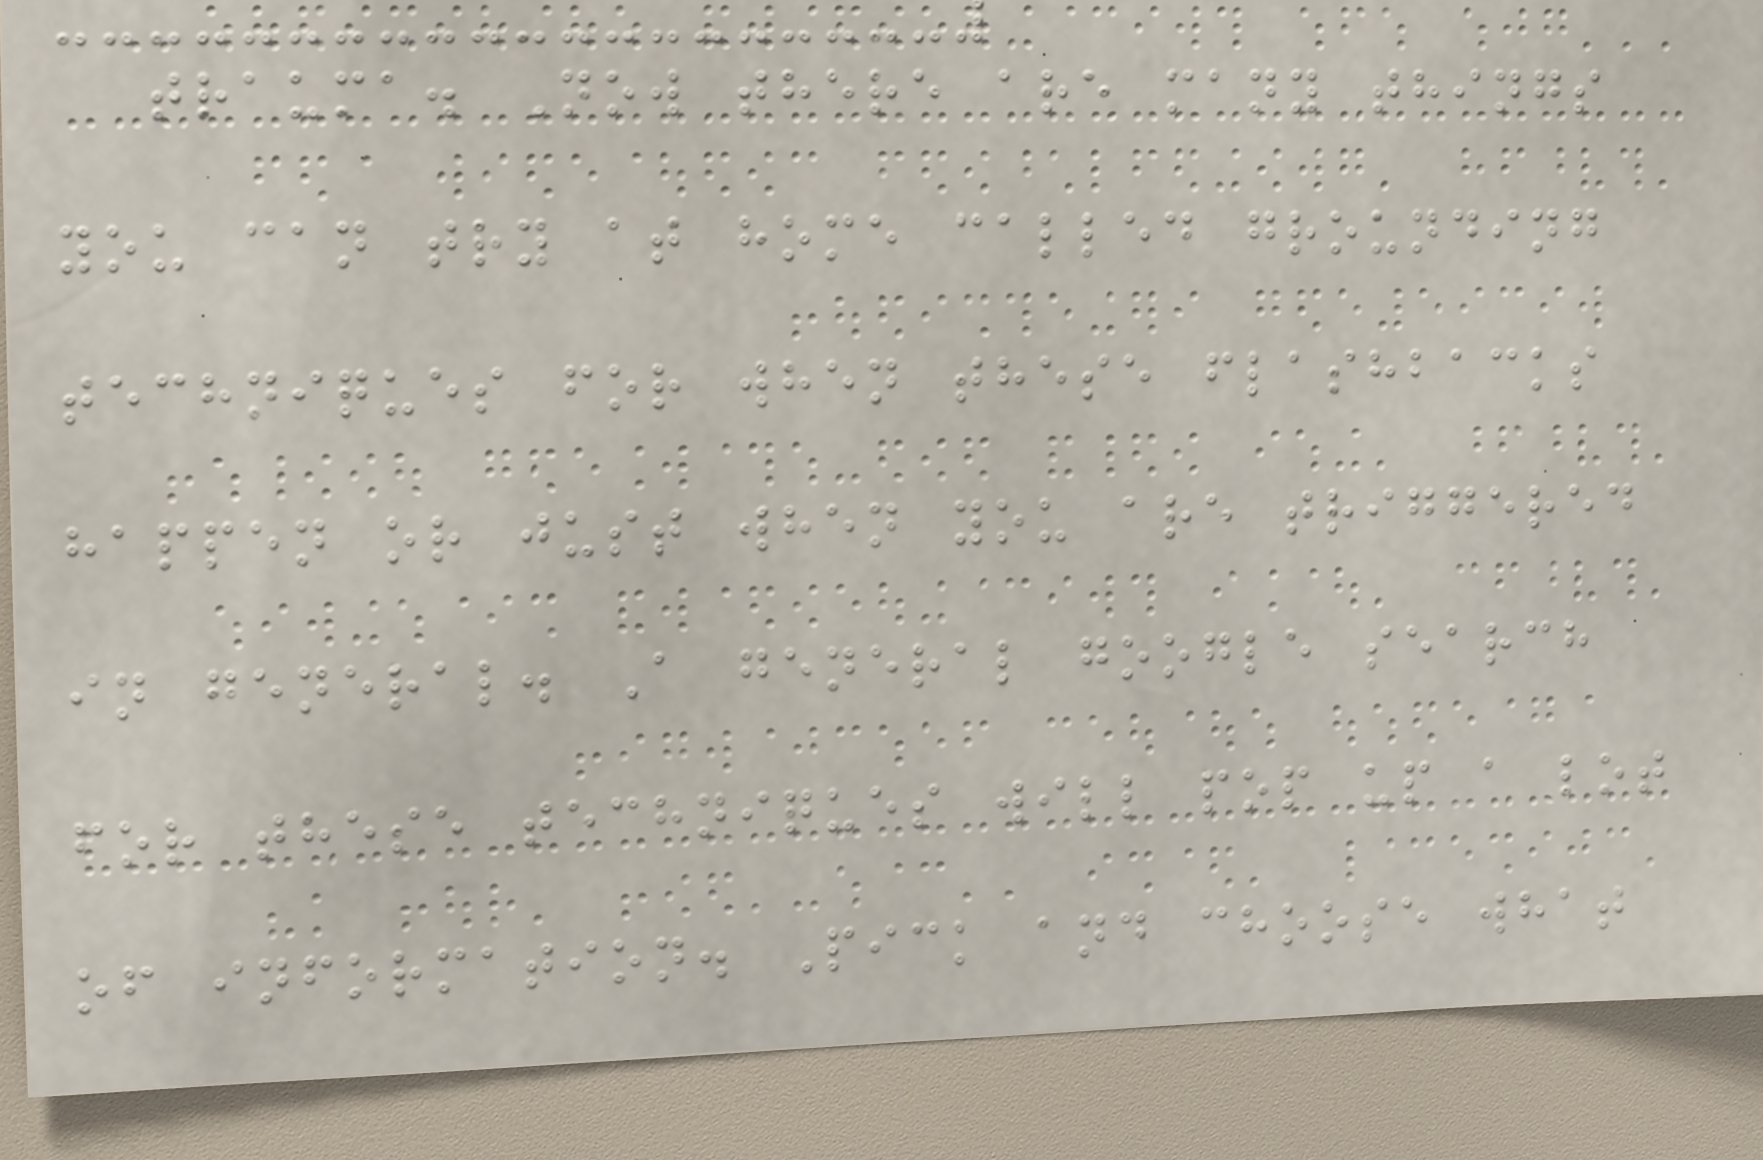trauma. Now there are many things
you can try at home called grounding
techniques for when these flashbacks
happen or just when you are triggered
in general. A general google search
for these techniques will pop up a lot
of information. Pick and choose what
